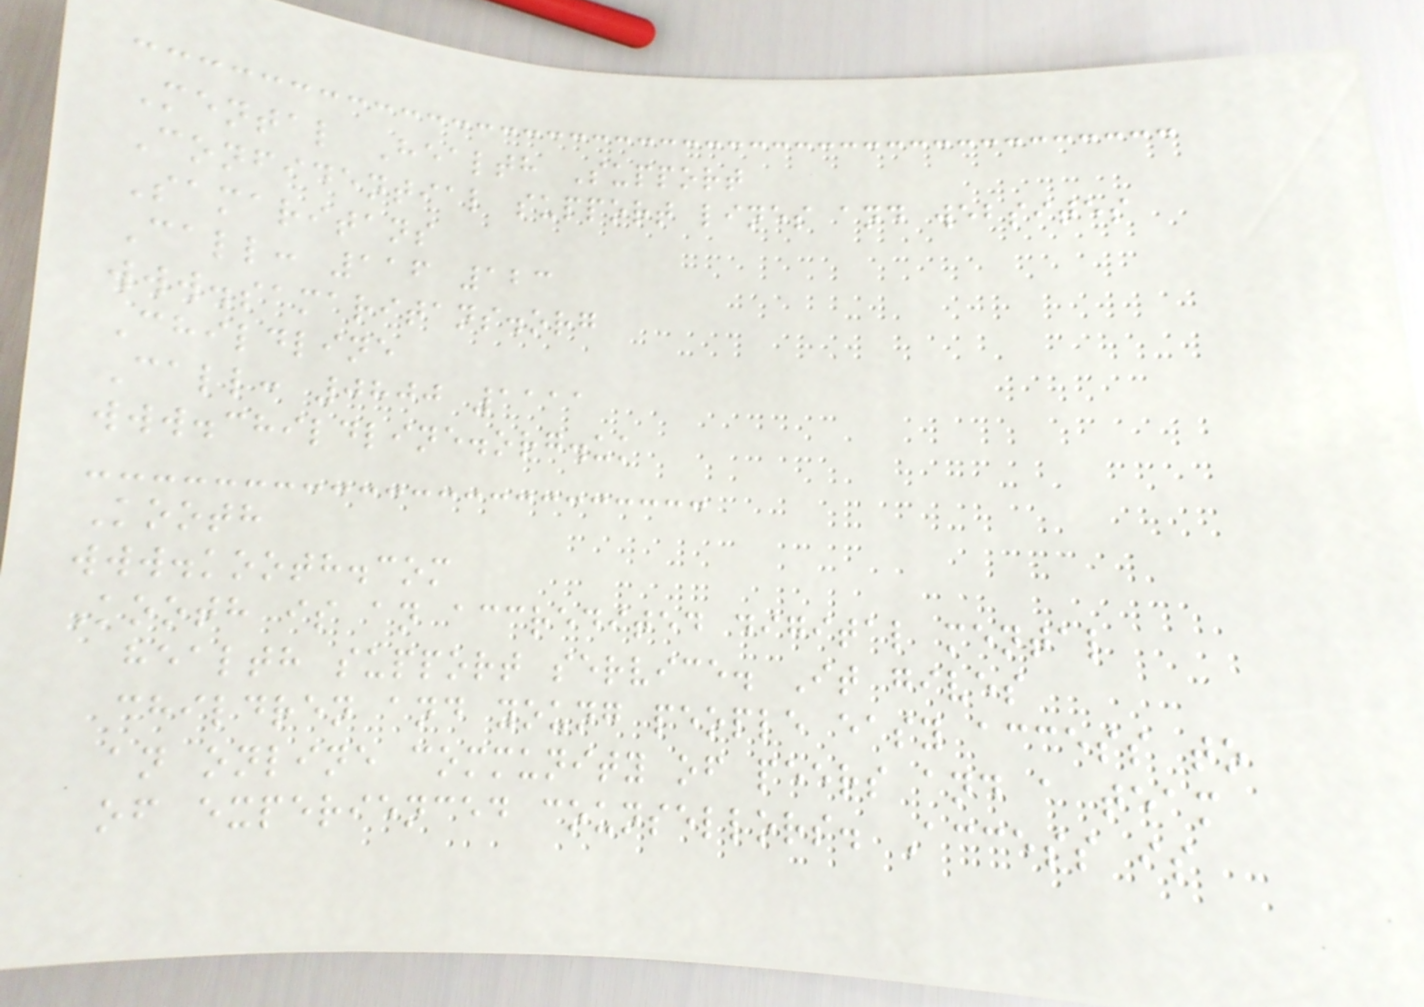Mental Health Support
Confidential support lines and websites
Samaritans
Call: 116 123
www.samaritans.org
Childline
Call: 0800 1111
www.childline.org.uk
Kooth
www.kooth.com
Kooth is an accredited digital mental
health support service. It gives
children and young people easy access to
an online community of peers and a team
of experienced counsellors. Access is
